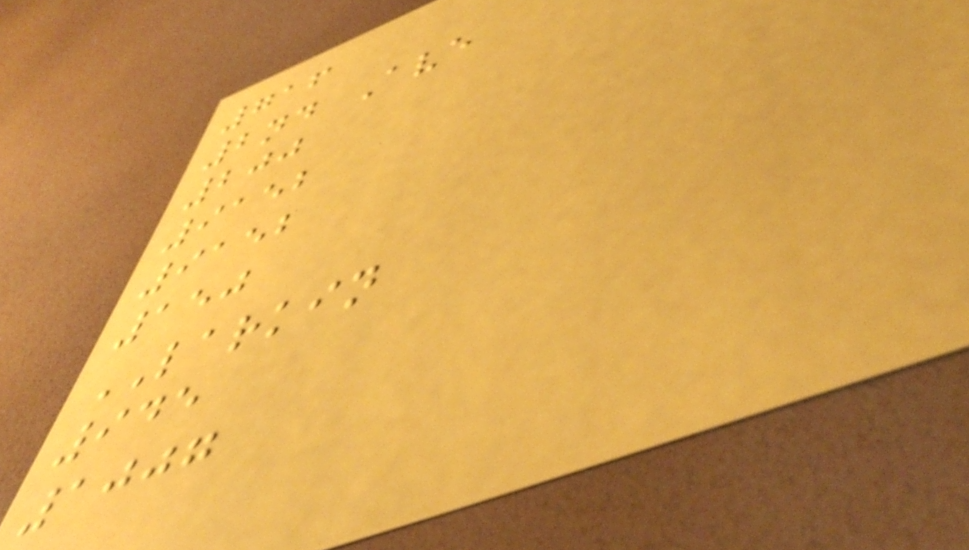716
2nd Ave
200
9152
9152
150
LARKIN
945
1007
